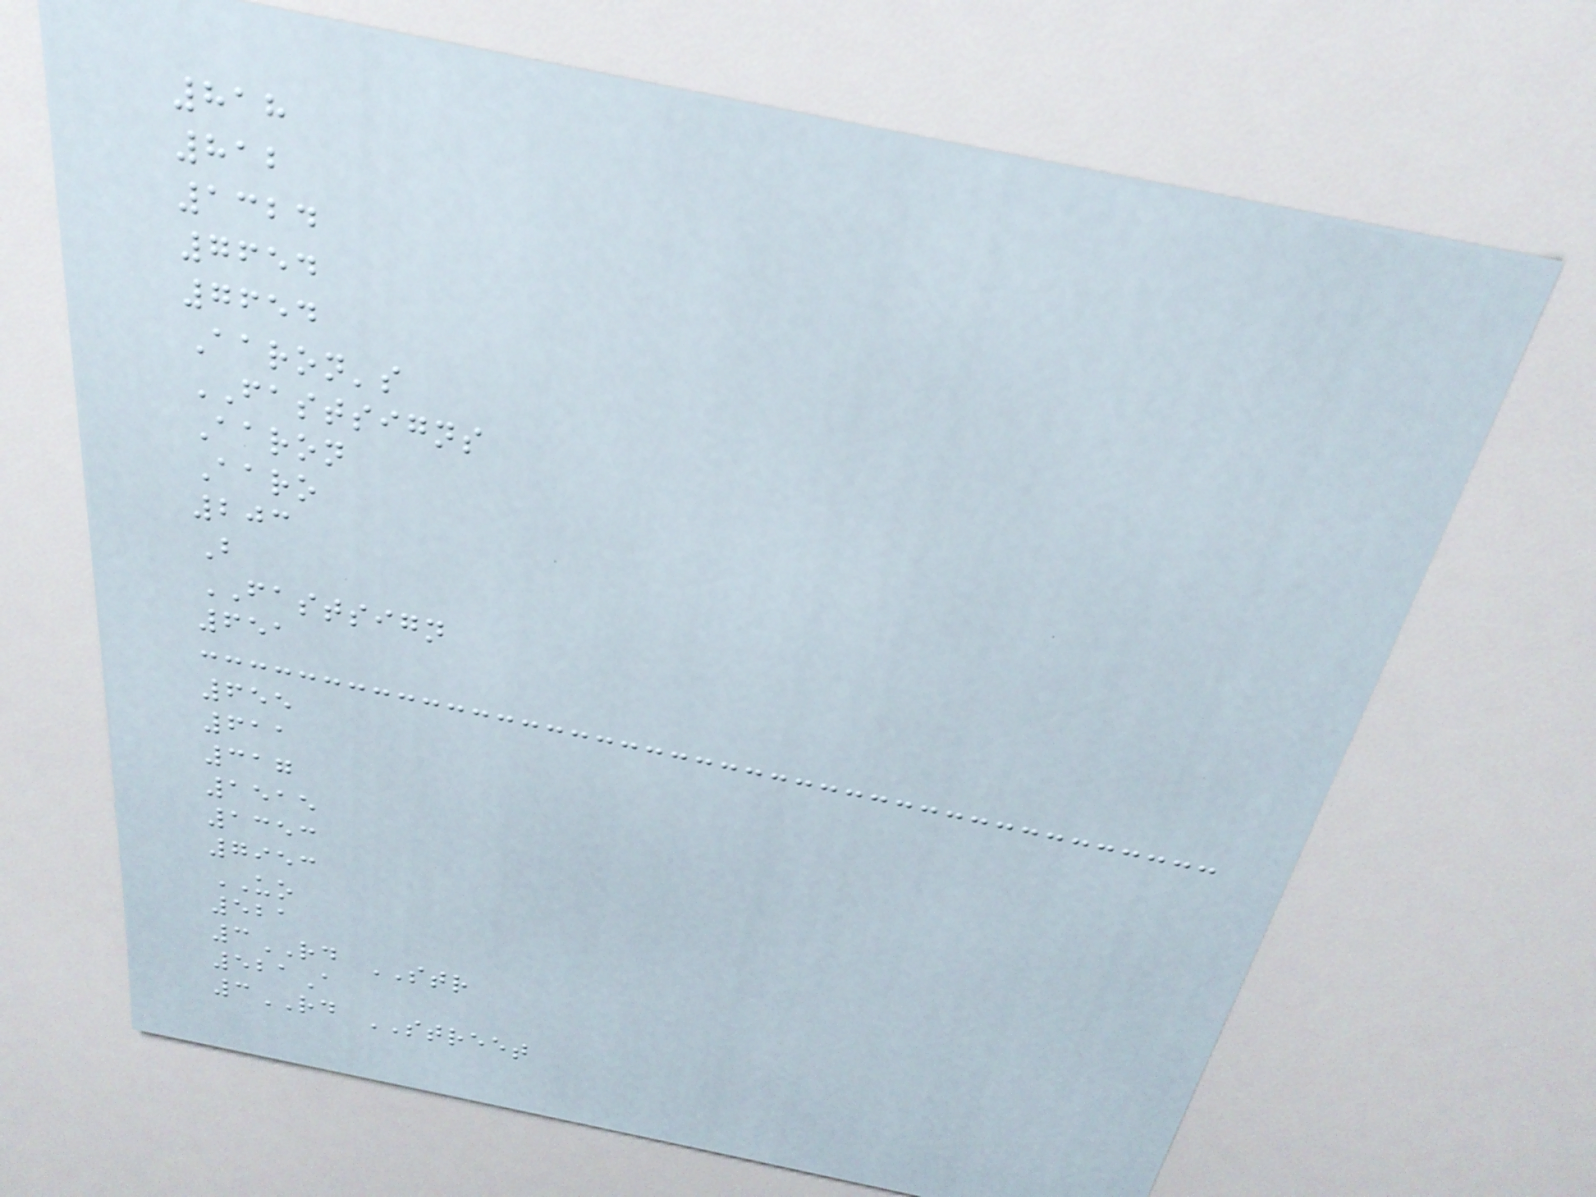818
812
1324
7654
7654
Aaron's
FASTSIGNS
Aaron
Aaro
203
B
FASTSIGN
651
655
611
317
1515
1353
7953
UO
521
3RD STR
521A
3RD STREET
